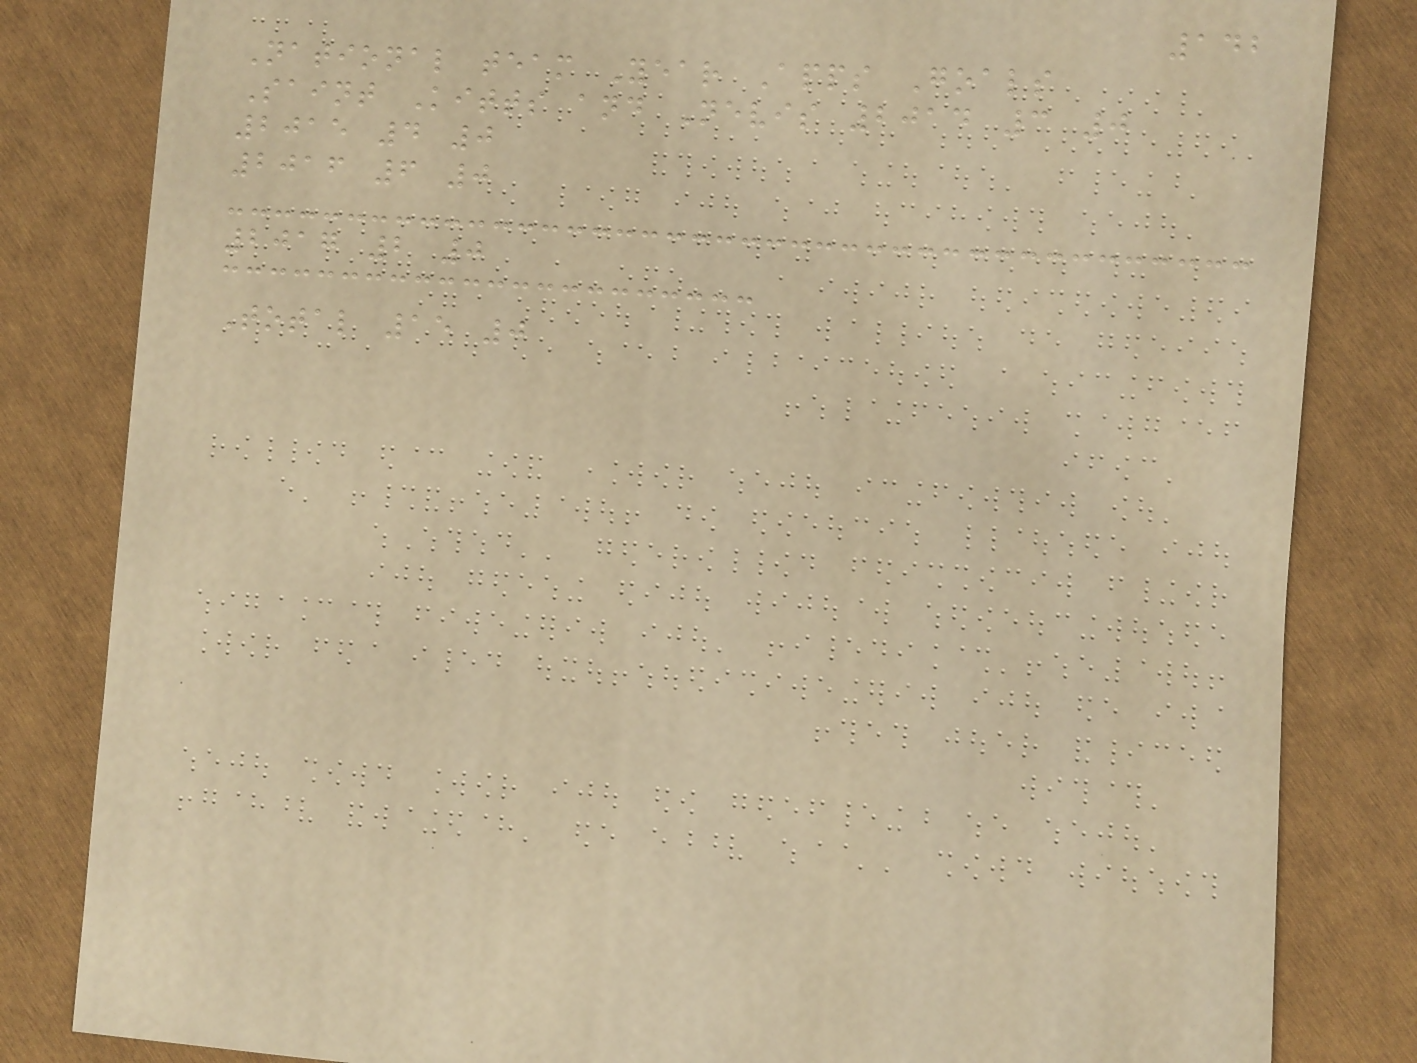142
National team Year Apps Goals
Saint Kitts and Nevis 2014 3 0
2015 4 0
2016 6 0
2017 2 0
Total 15 0
